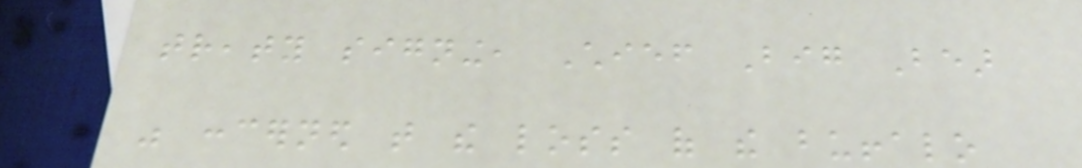treaty signing, Chief Big Bear
was concerned that the loss of the buffalo
